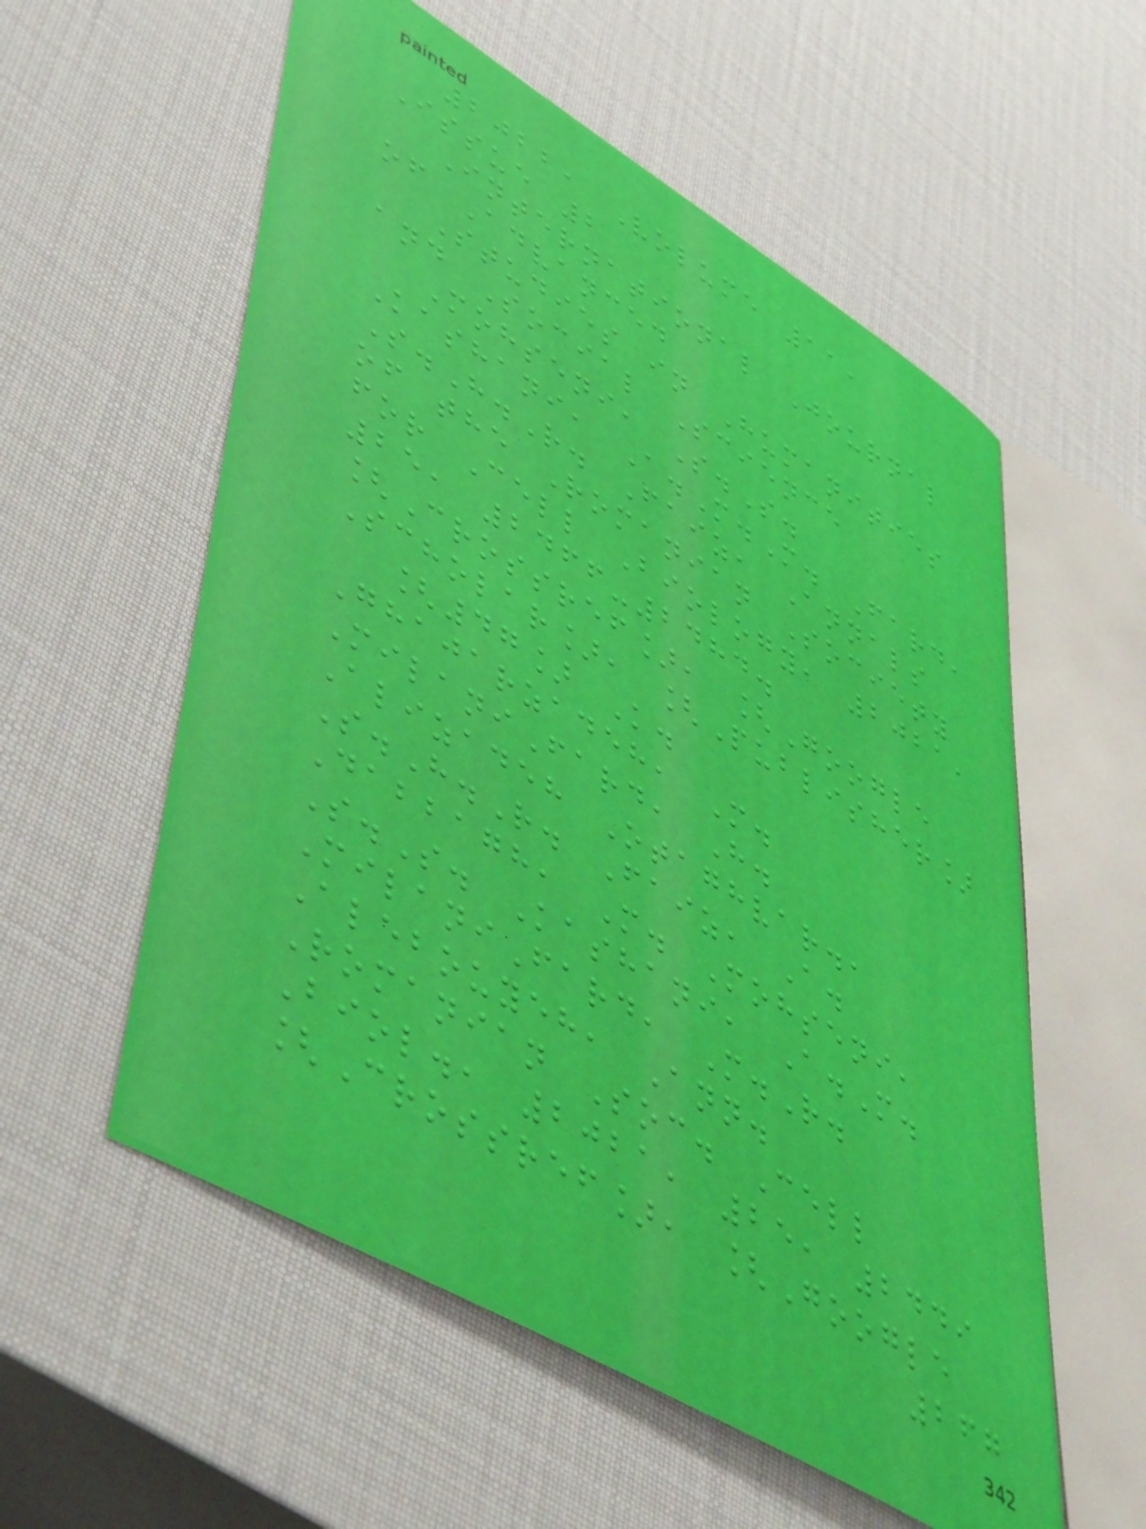2022, Volume 11,
Issue 2
International Journal
of Advanced
Studies in Humanities
and Social Science
Mohseni, S.S.
Kashani, A.M.M. Fard,
S.H.R. Faiz, Annals
of the Romanian Society
for Cell Biology, 2021,
25, 2466-2484.
[Crossref], [Google
Scholar], [Publisher]
[47] K.
Ghajarzadeh, M.
MilaniFard, H.
Alizadeh Otaghvar.,
S.H.R. Faiz, A.
Dabbagh, M. Mohseni,
S.S. Kashani, A.M.
MilaniFard, M.R.
Alebouyeh, Ann.
Romanian Soc. Cell
Biol., 2021, 25, 2449
[Crossref], [Google
267
